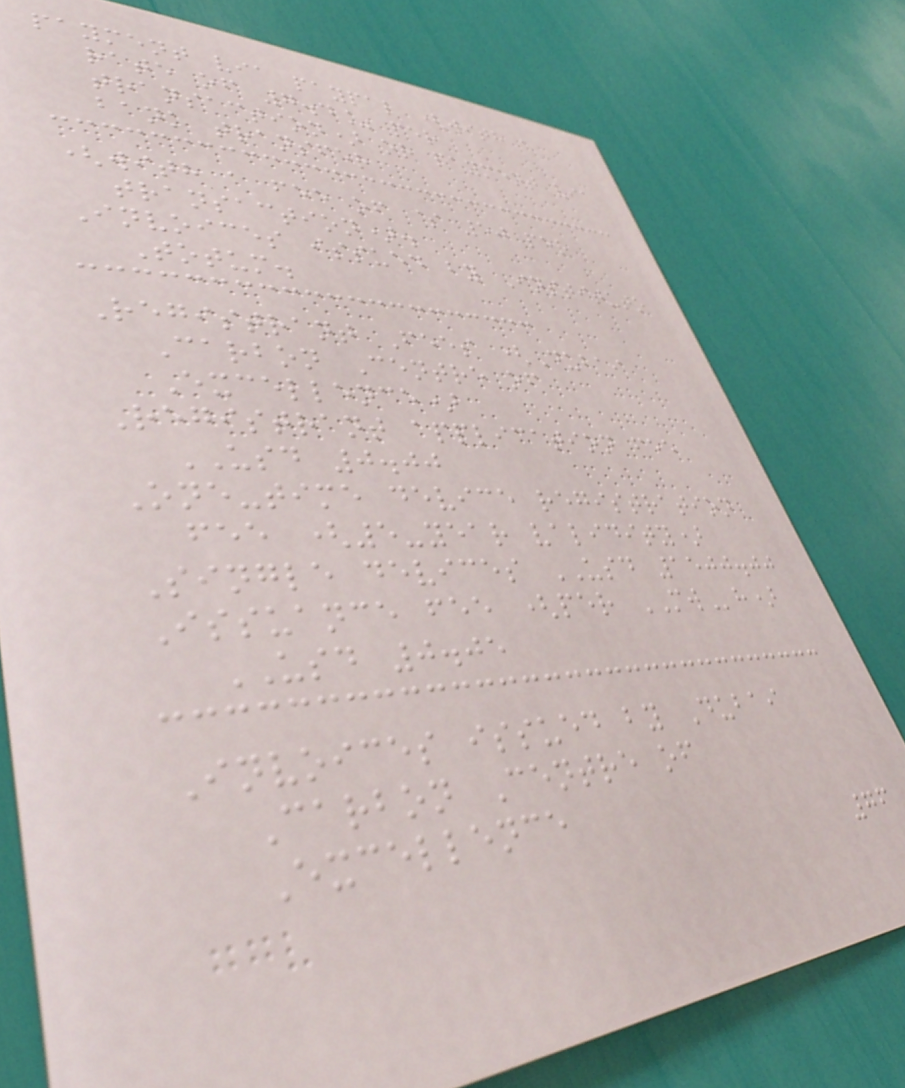payment via paypal (with a
rate of 7.4% per
transaction) or payment via
bank transfer
(with a fee of $ 50 per
transaction).
Invoices issued by Instituto
Totum.
Registrant Fees (Dubai
Carbon Centre of
Excellence)
Registrant application fee
USD 0.00
One-time device registration
fee (5-year validity)
Single devices USD 1500.00
Issuance fee (per MWh)
USD 0.05
Invoices issued by Dubai
Carbon Centre of
Excellence
76
